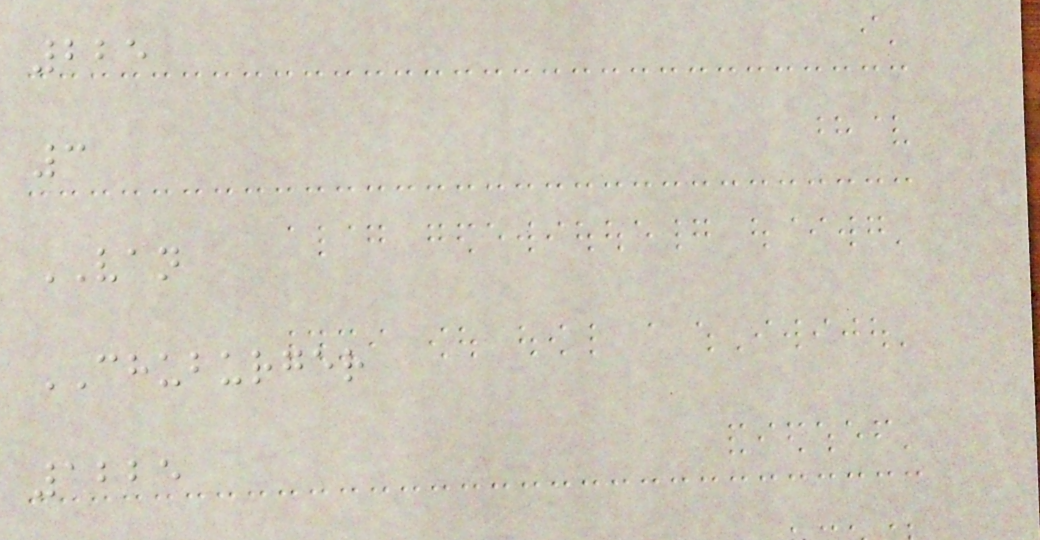225
3
VAN
CHUBURGER
1225
